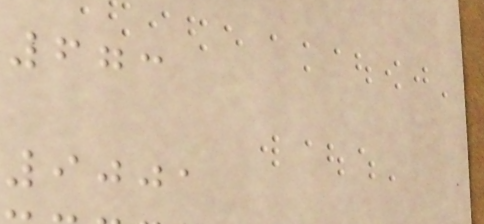673
9001
